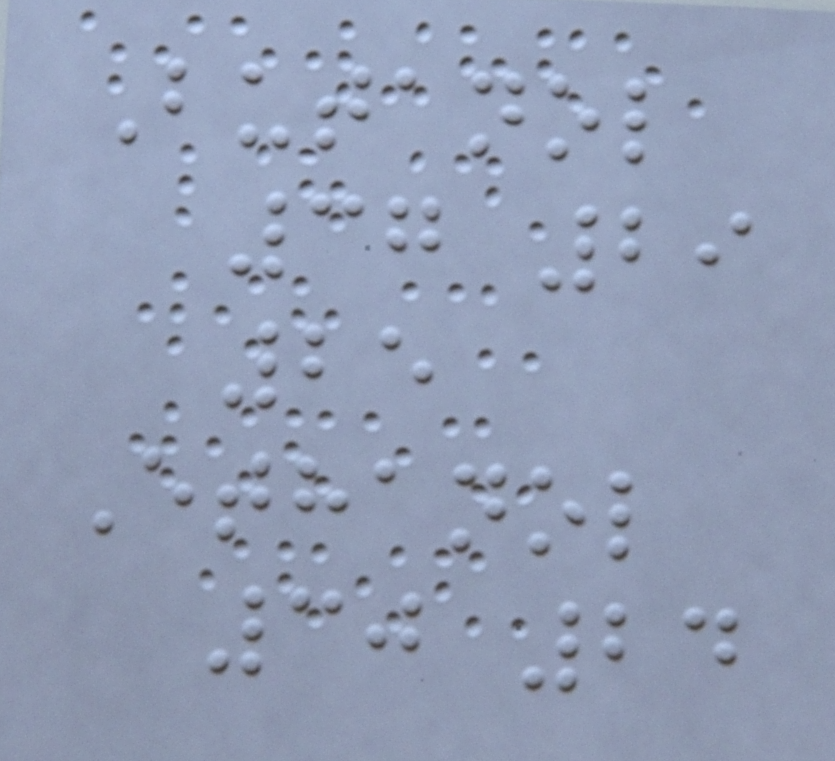Butanol
37 29
25
Ethanol
30 24
